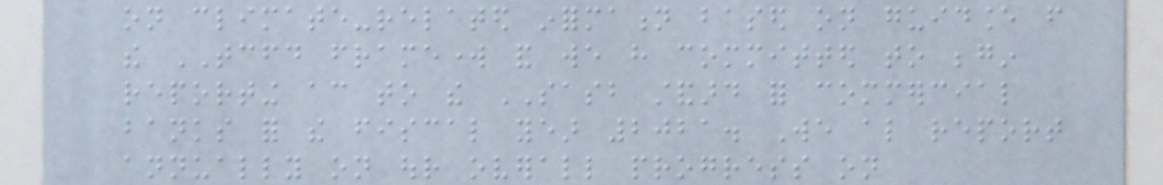on climate-related information based on guidance from
the TCFD framework and we have committed to begin
reporting according to the SASB standard for commercial
banks for the fiscal year 2021. We also report
annually on our overall progress on
